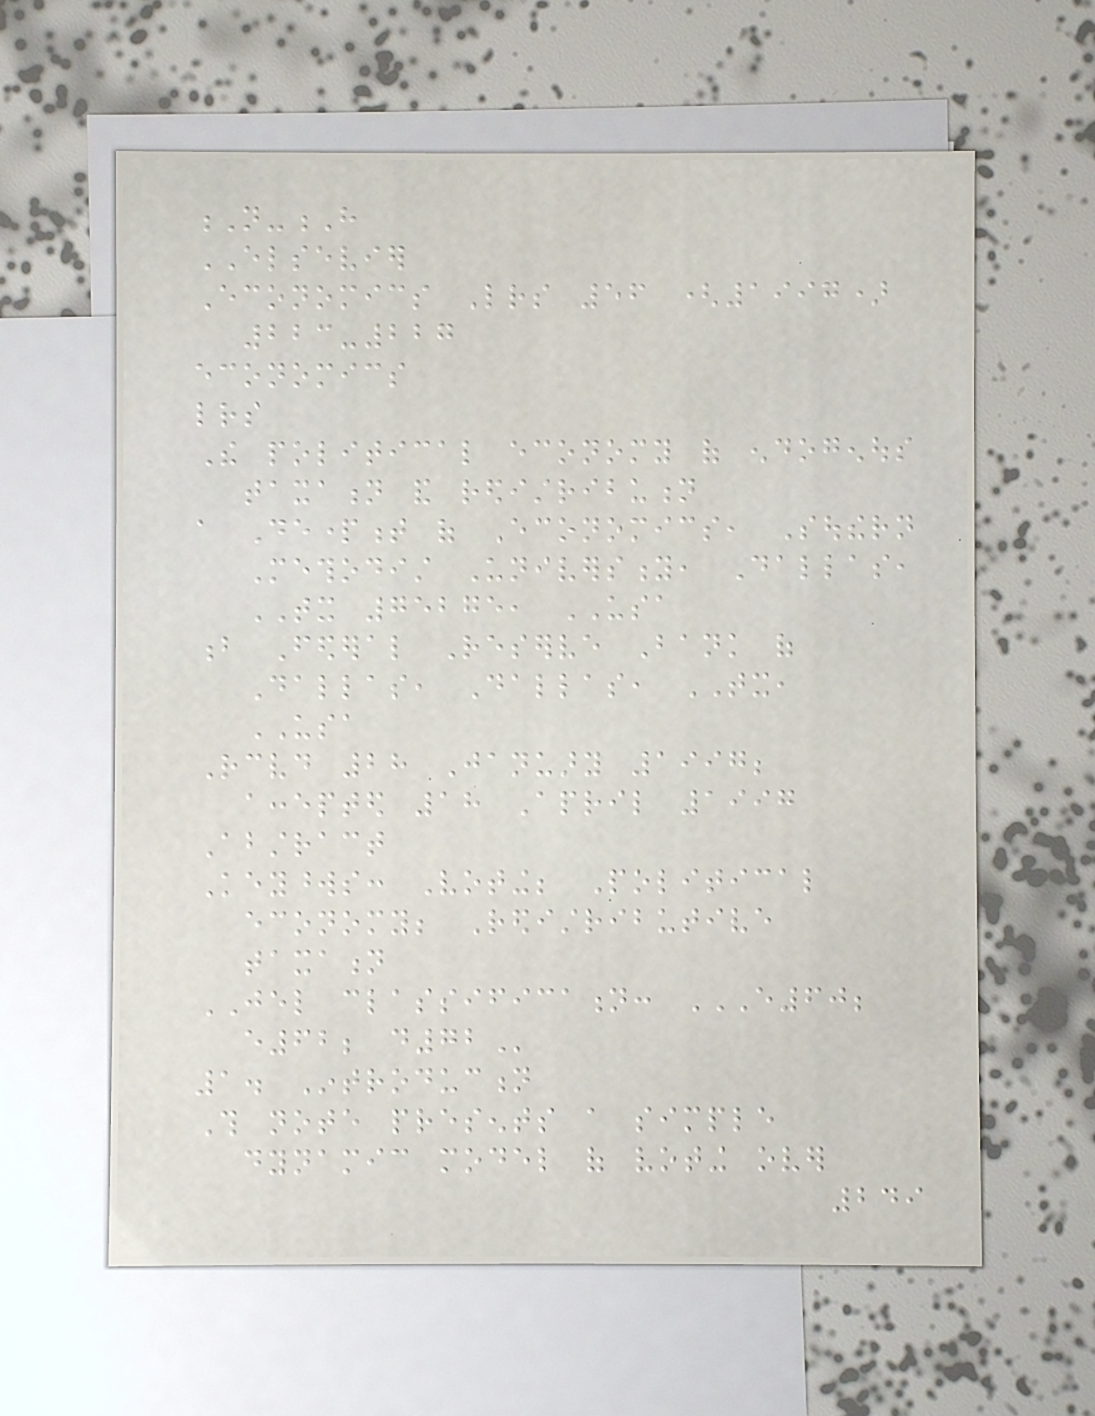N-H
ELSEVIER
Economics Letters 56 (1997)
223-227
economics
letters
The political economy of endogenous
taxation and redistribution
a Department of Economics, Southern
Methodist University, Dallas,
TX 75275, USA
b Federal Reserve Bank of
Dallas, Dallas, TX,
USA
Received 28 January 1997;
accepted 18 April 1997
Abstract
Keywords: Voting; Political
economy; Redistributive
taxation
JEL classification: E60;
E62; D72
1. Introduction
This note presents a simple
dynamic model of voting over
249
